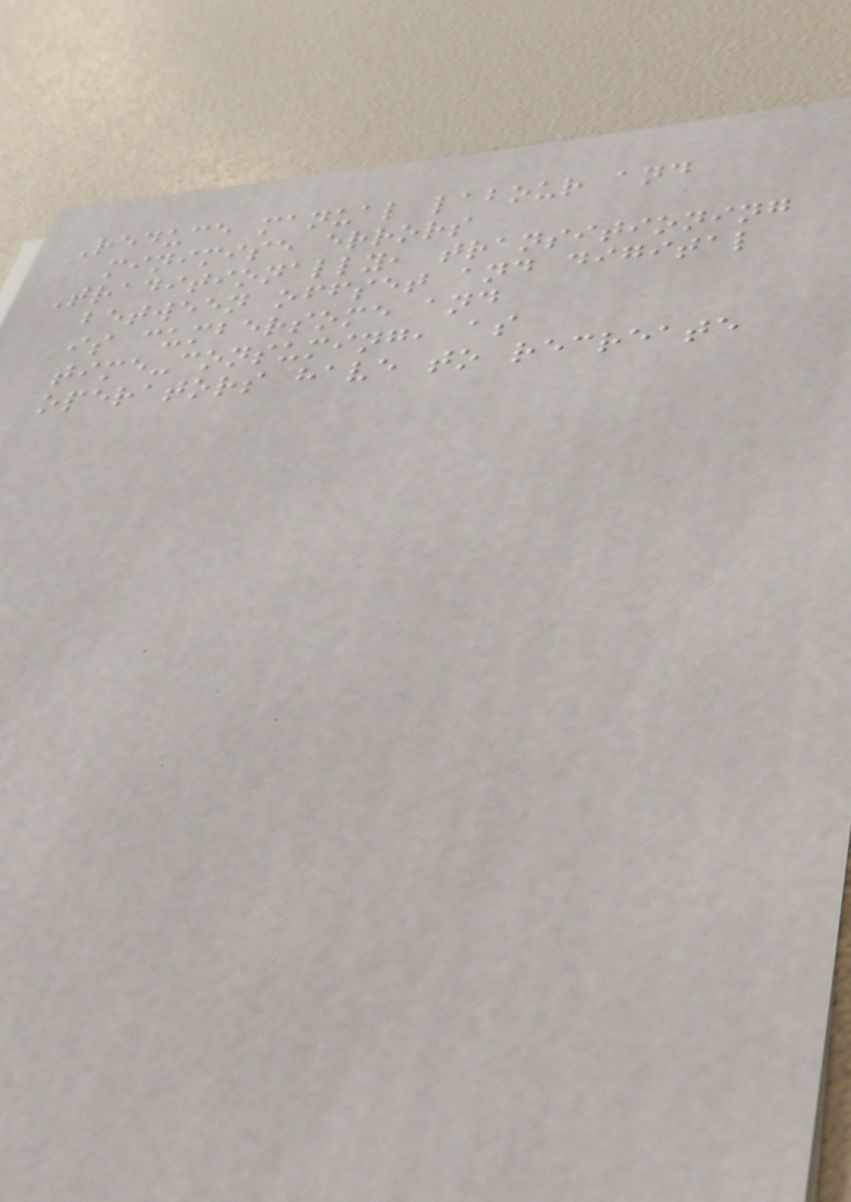Reduce manual labour and
minimise errors
Traditionally, transitioning
between offset and digital
is cumbersome and
time-consuming, as
operators have to recreate
